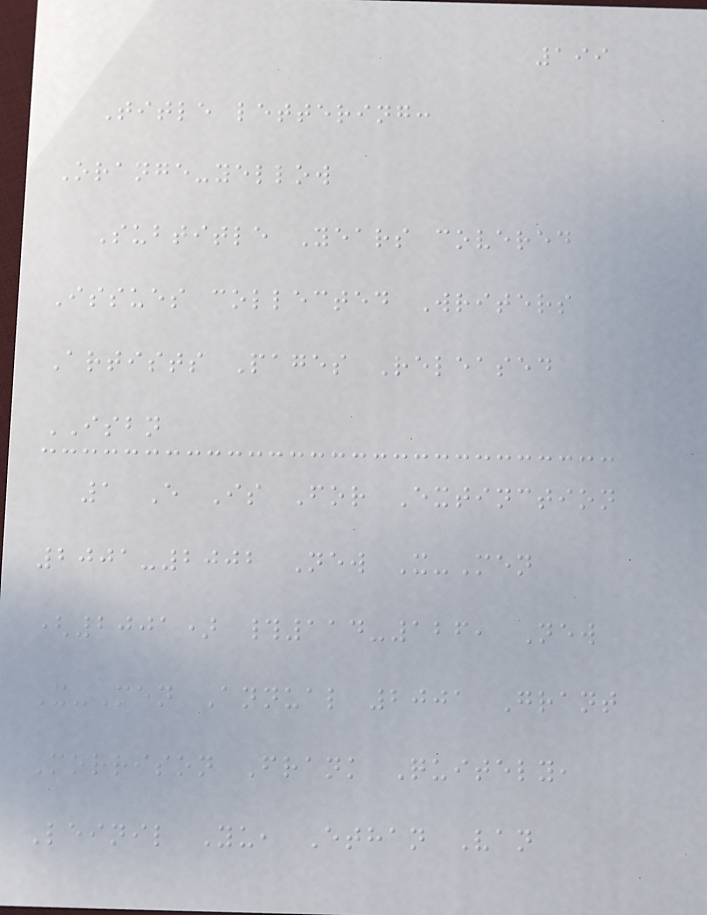199
Title lettering:
Orange-yellow
Subtitle Years covered
Issues collected Writers
Artists Pages Released
ISBN
1 E Is For Extinction
2001-2002 New X-Men
(2001) #114-126, New
X-Men Annual 2001 Grant
Morrison Frank Quitely,
Leinil Yu, Ethan Van
